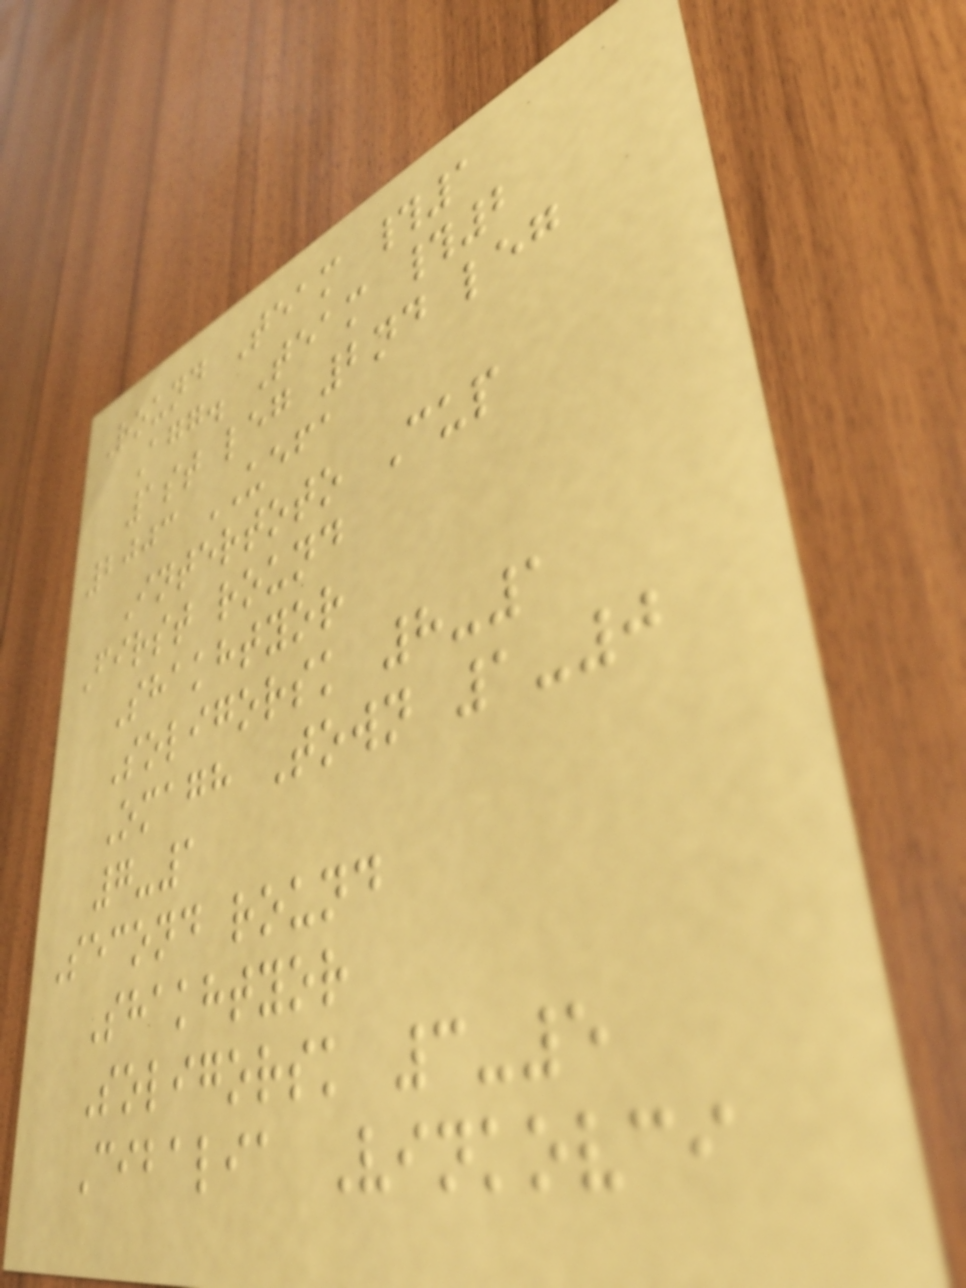Round Team #1
Agg. Team #2
1st leg 2nd leg
2003 UEFA
Intertoto Cup
First round
Shakhtyor
Soligorsk 8-1
Omagh Town 1-0
7-1
Second round
Shakhtyor
Soligorsk 3-5
Cibalia Vinkovci
